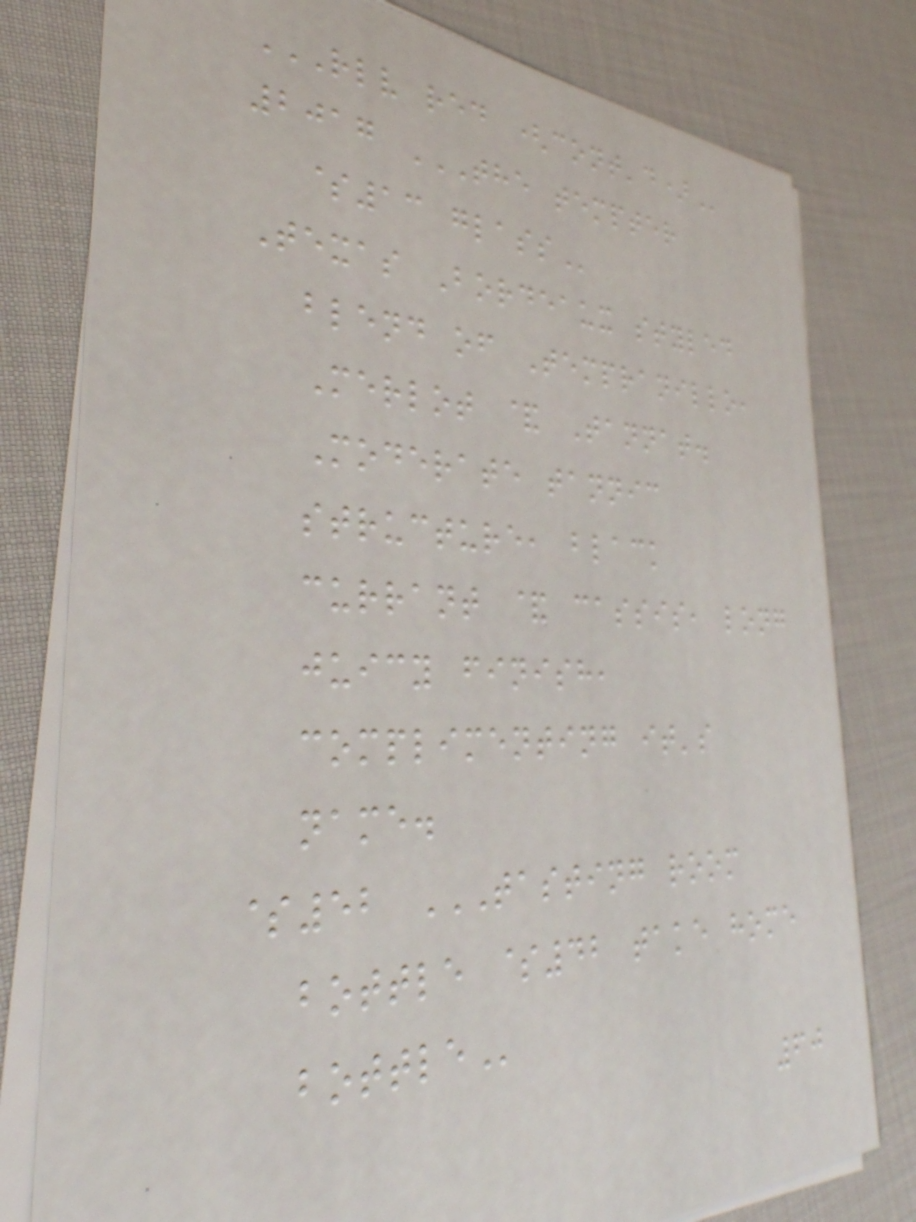RLV RED (CONT'D)
2017 THE TEMPTER
$13 GLASS
Texas Bordeaux styled
blend of Tempranillo,
Merlot & Tannat.
Moderate tannic
structure, black
currant & cassis, long
juicy finish,
complimenting it's
name.
$52 TASTING ROOM
BOTTLE $42 TAKE HOME
BOTTLE
60
